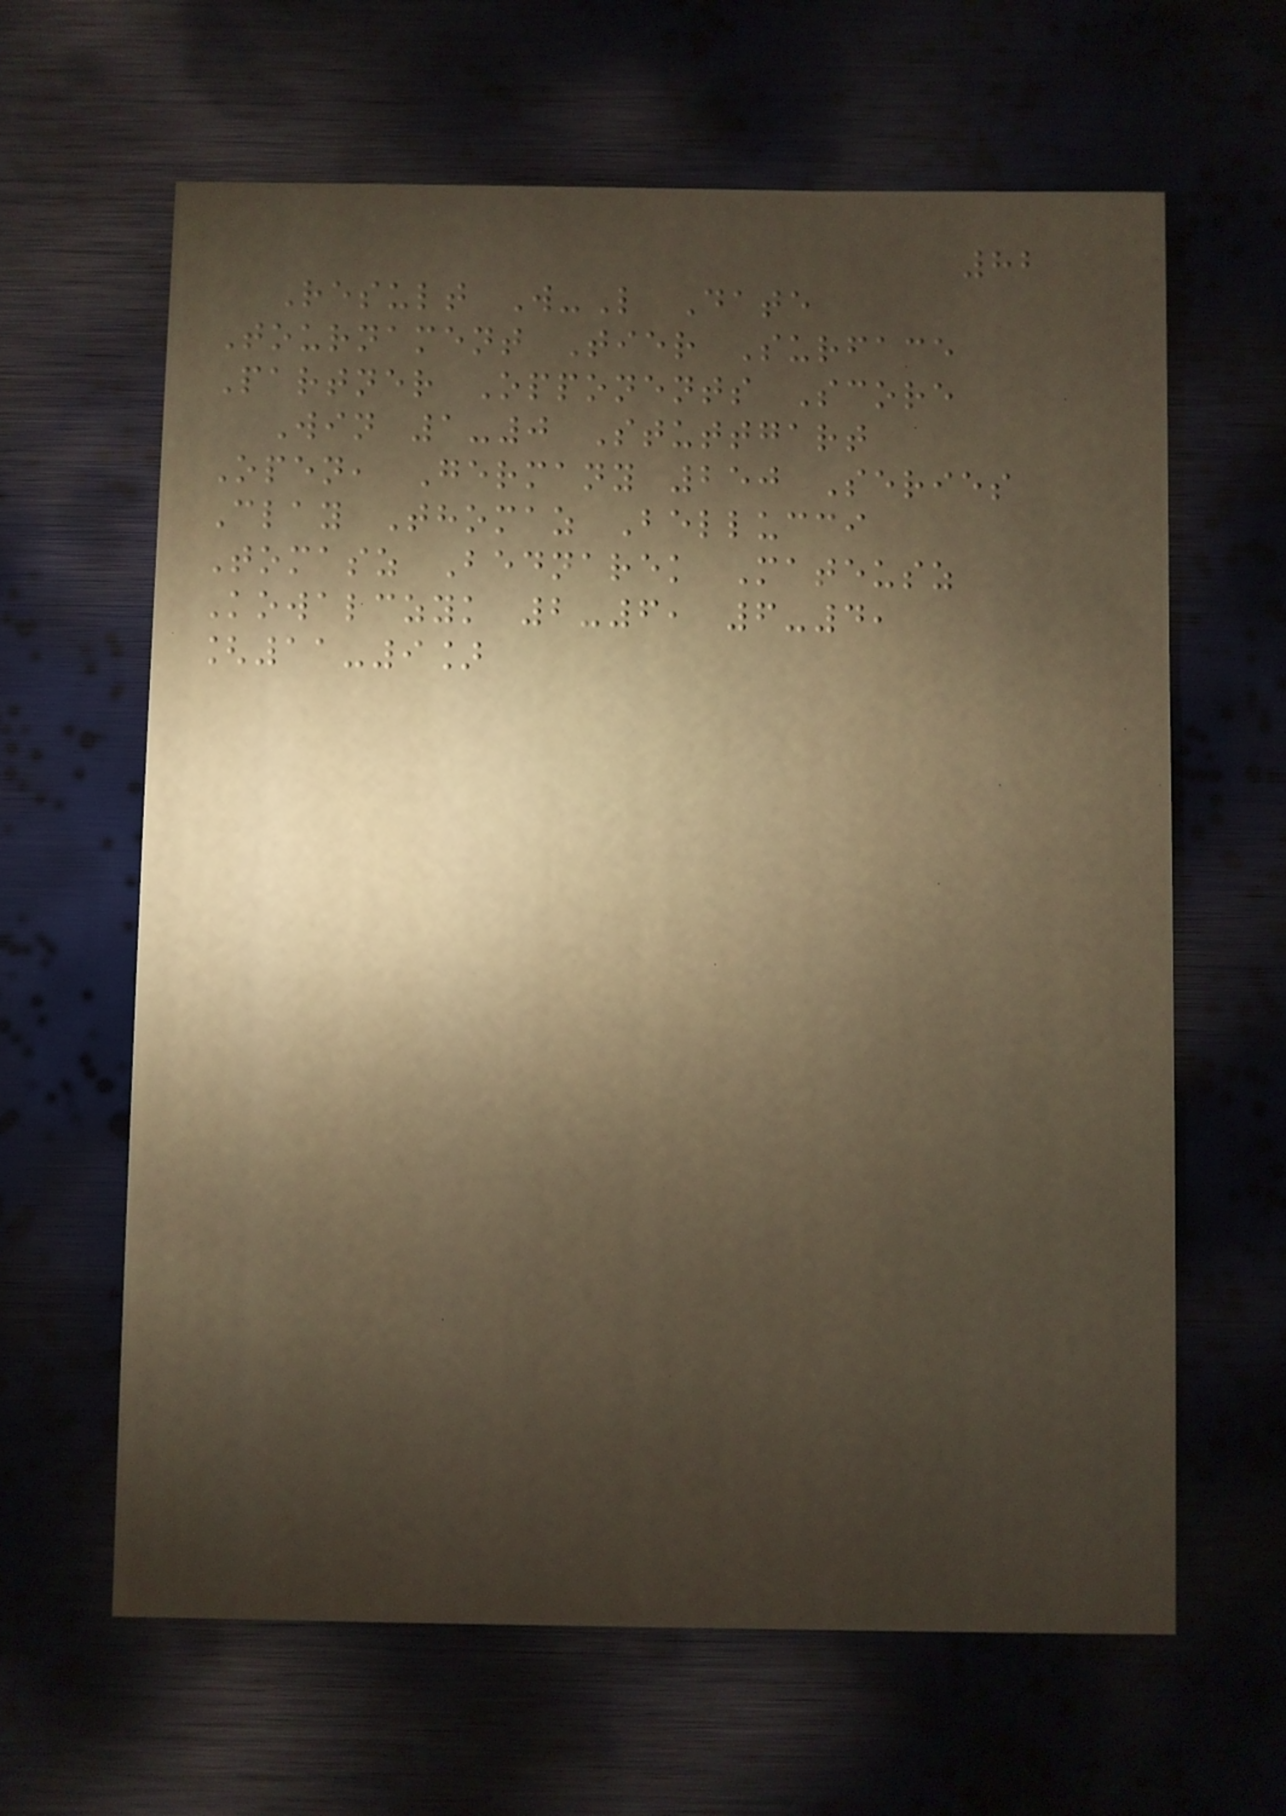82
Result W-L Date
Tournament Tier Surface
Partner Opponents Score
Win 1-0 Stuttgart
Open, Germany 250 Series
Clay Thomaz Bellucci
Tomasz Bednarek Mateusz
Kowalczyk 2-6, 6-4,
[11-9]
